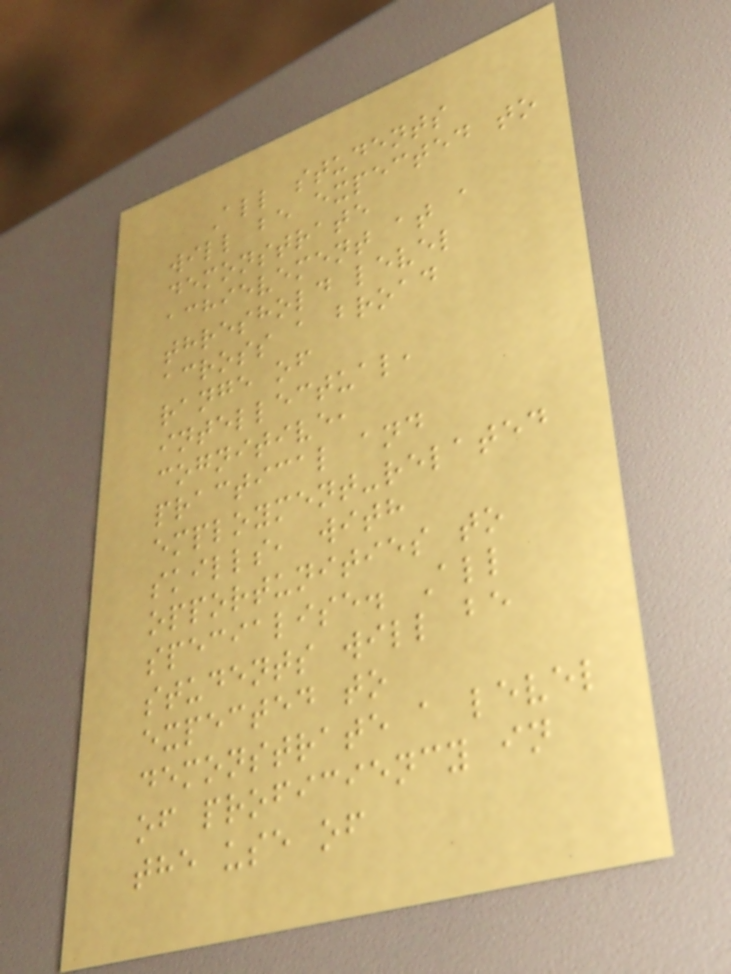All students
will be expected to
demonstrate
achievement at a
threshold level
across a broad
range of
intellectual,
cognitive,
practical and
employment-related
skills, with
opportunities to
specialise. All
students will be
expected to
demonstrate a level
of proficiency in
the use of
